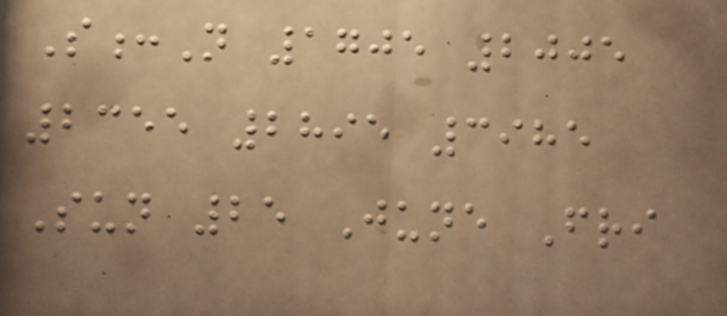S:N 1705 2005
2355 2895 3985
Sun 25 June Fri
